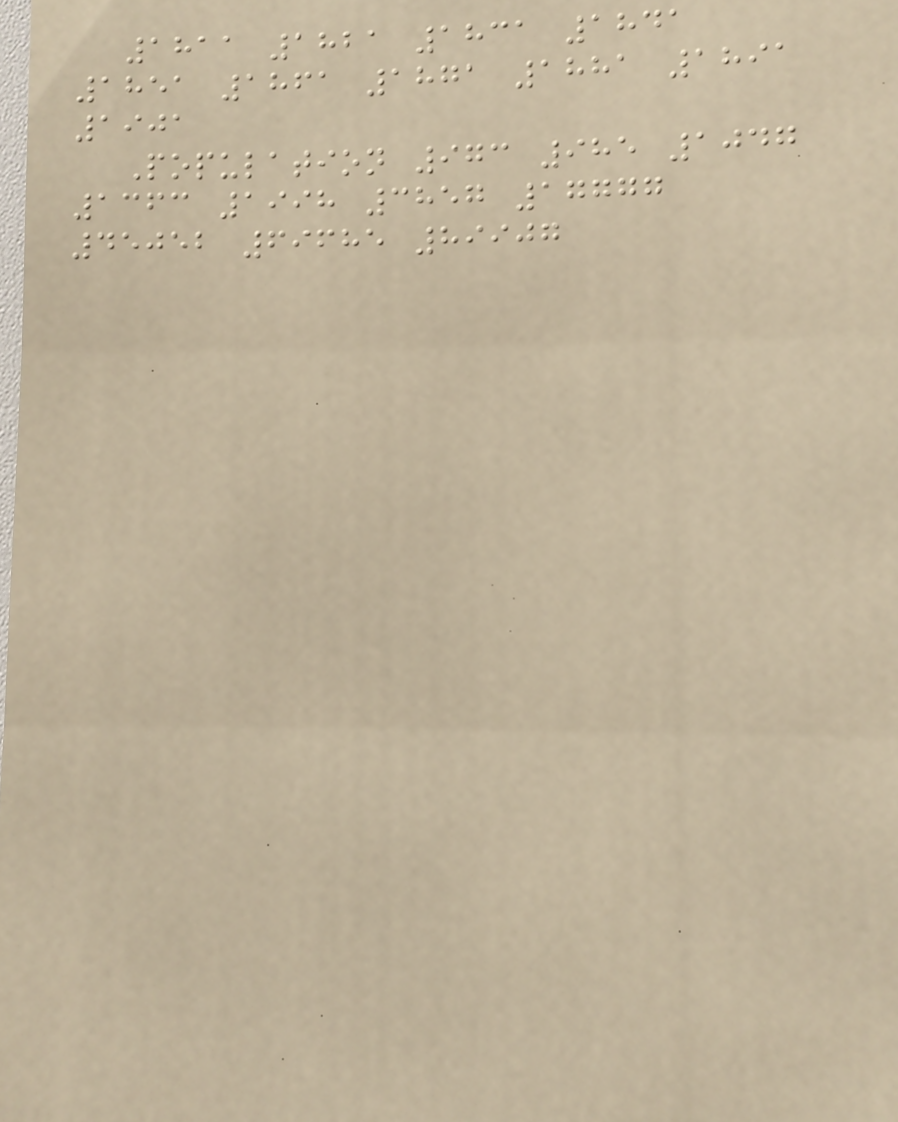1811 1821 1831 1841
1851 1861 1871 1881 1891
1901
Population 973 985 1047
1363 1998 3857 17777
45052 69685 89907
